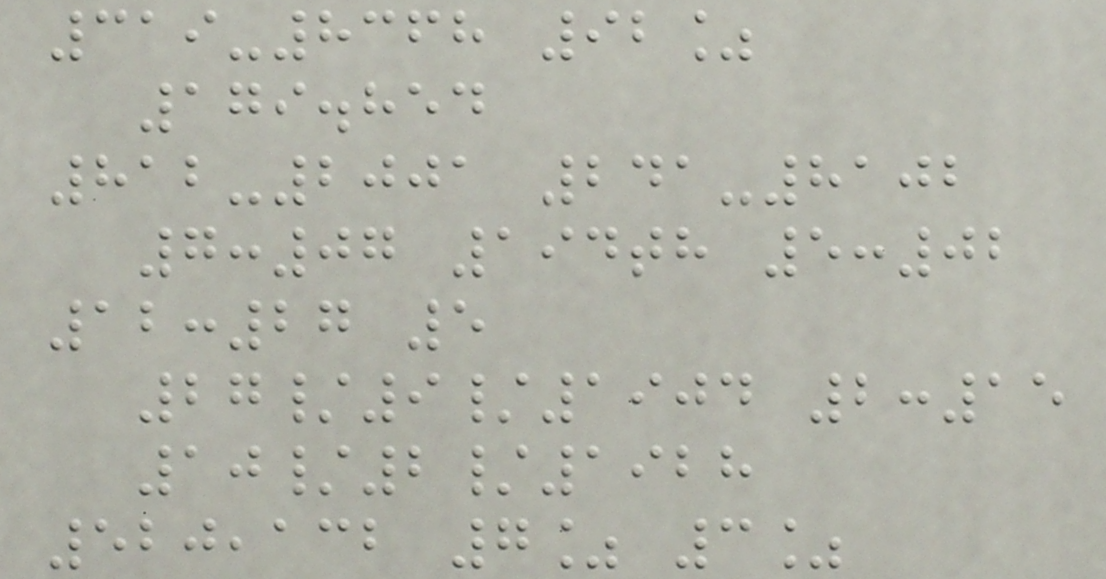319-8368 92%
179.854
812-2001 241-8102
7:07 194th 5:02
12:27 5
27/9/1904 2:15
10/2/1928
520,132 7% 3%
